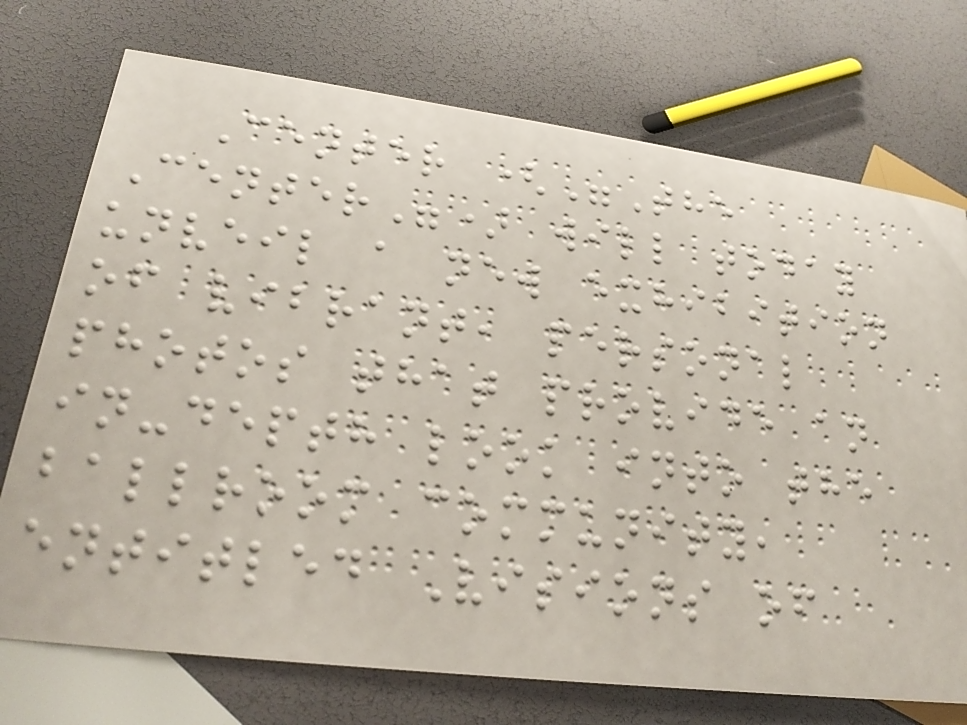Center ("The
Center") will today
unveil a new exhibition
of vibrant, personal
photos that provide an
in-depth look into the
ballroom community,
entitled Visions of
